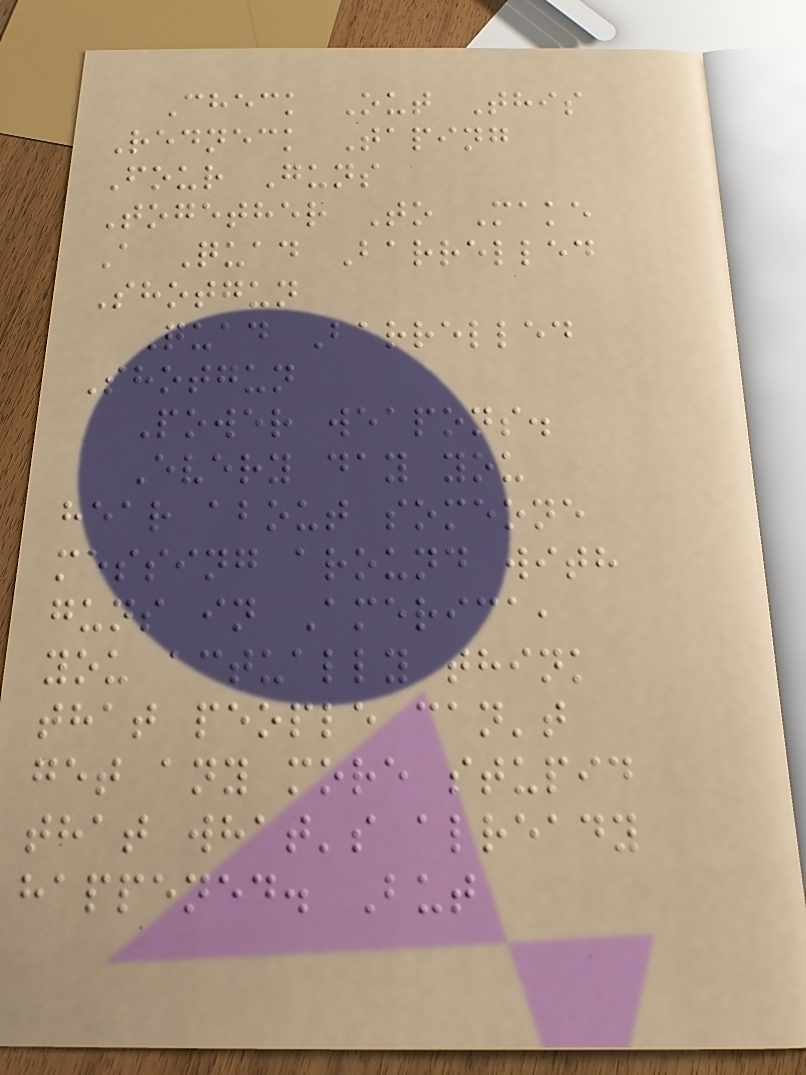Check Out This
Redneck Taping
Four Guns
Together To Make
A Quad Barrelled
Shotgun
Quad Barrelled
Shotgun
Power weapons.
Every day you
hear about someone
messing around with
guns in America,
you actually think
that people can't
get any more stupid
that what's already
happened. But
